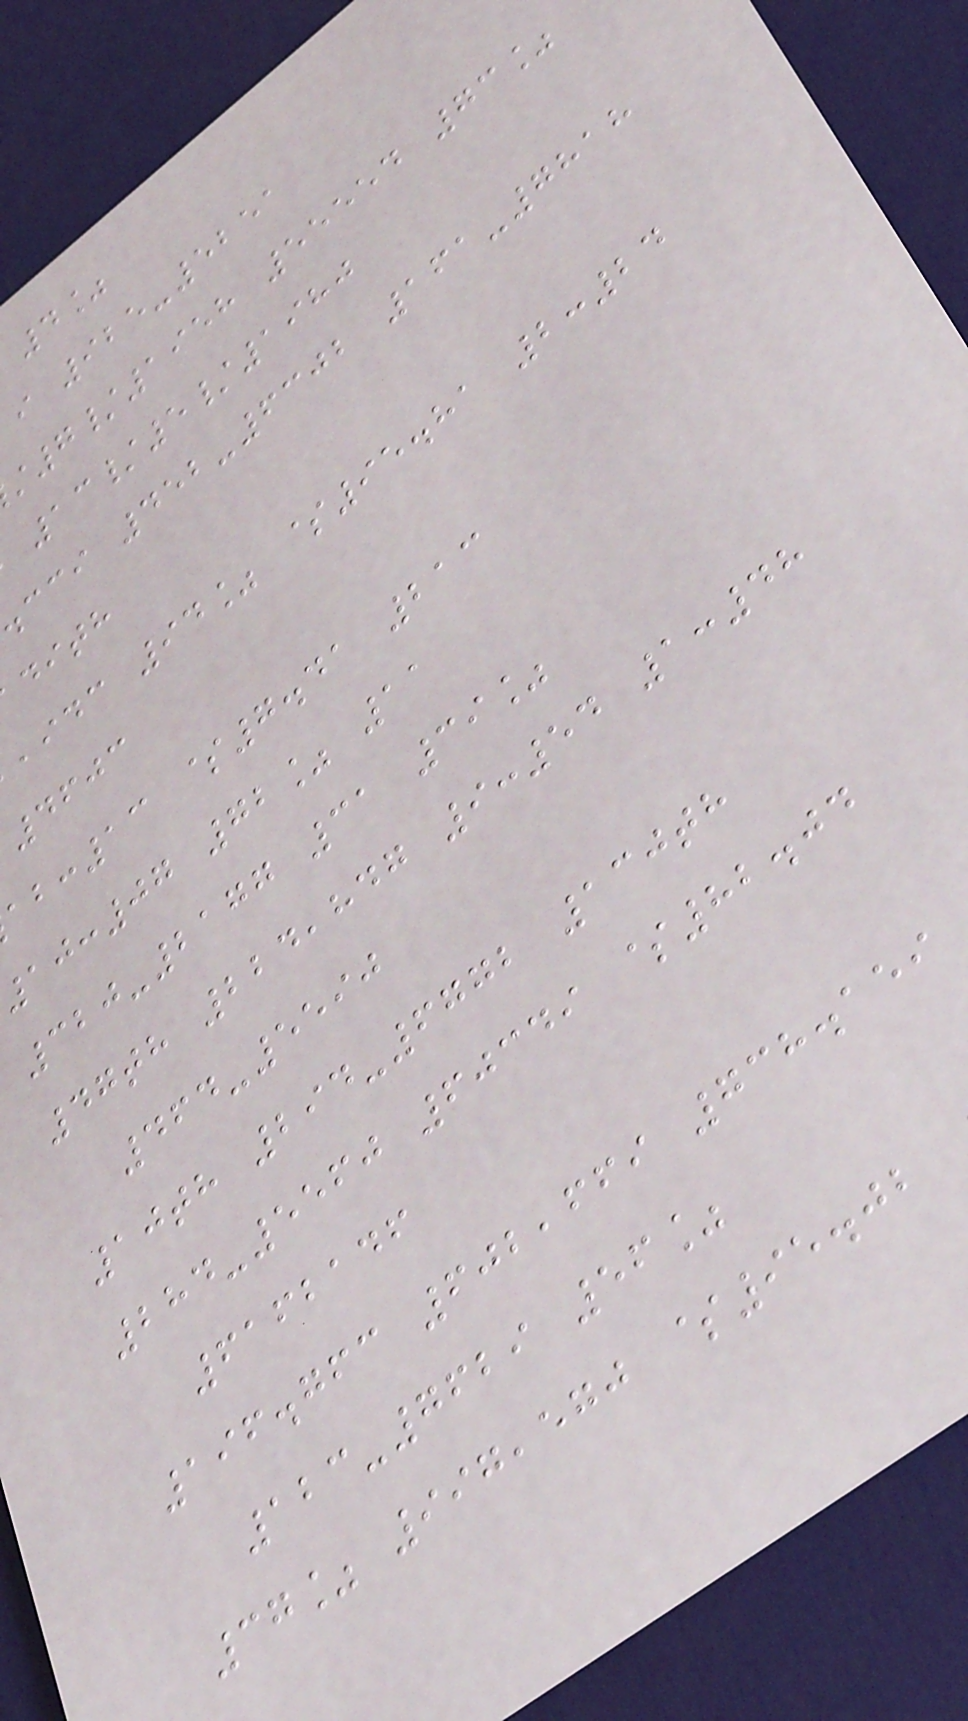4%
i 925-5251
7/1958 55554 73%
13/5/1980
cci 452-6302 161-7818
dith
,idc 94% $95.81 2:24
4603
:13 $7.41 213
10:07 72% 11
320-2177 31 39%
47th 224,847 9:54 1:48
464-5590
10th 294-6772 130th
284-5560 60349 $82.04
6162146
196.763 602,669 738.159
123-7629 56%
37% 997,570 $95.02
